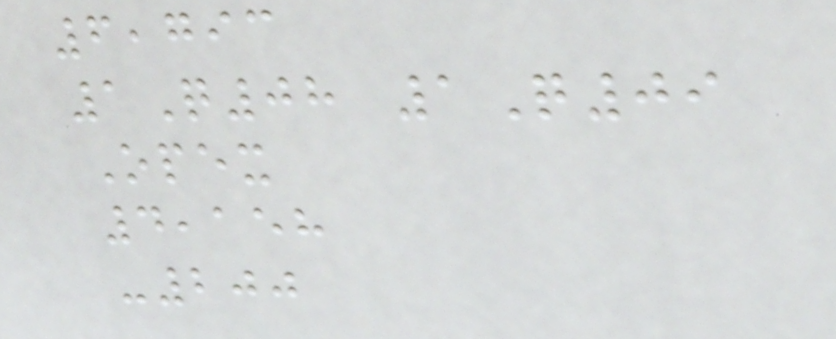6,793
1Q08 1Q09
Opex
4,158
-200
